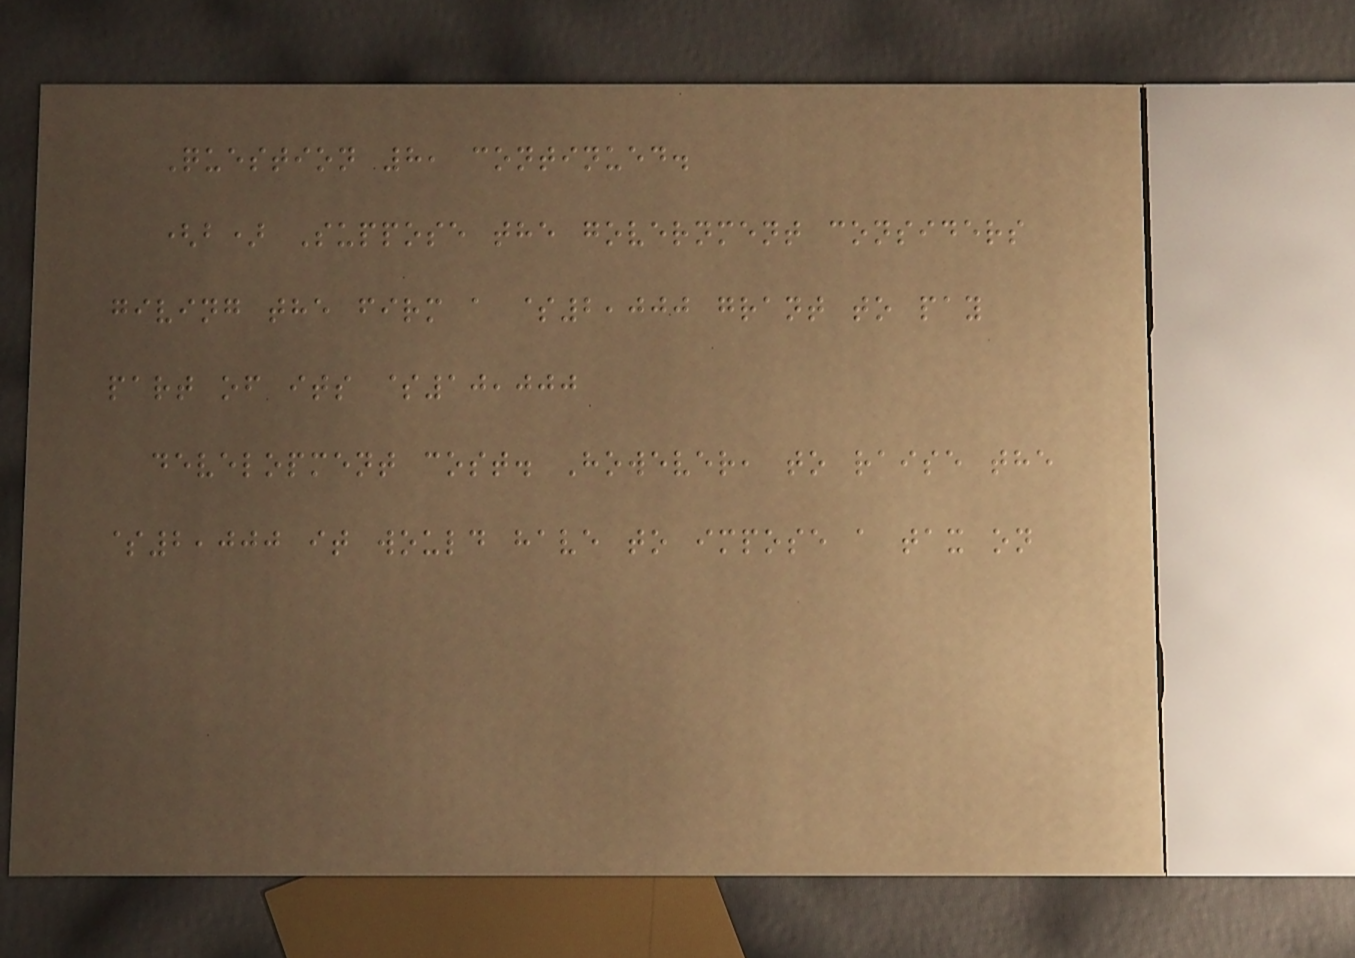Question 8, continued.
(b) Suppose the government considers
giving the firm a $2,000 grant to pay
part of its $10,000
development cost. However, to raise the
$2,000 it would have to impose a tax on
